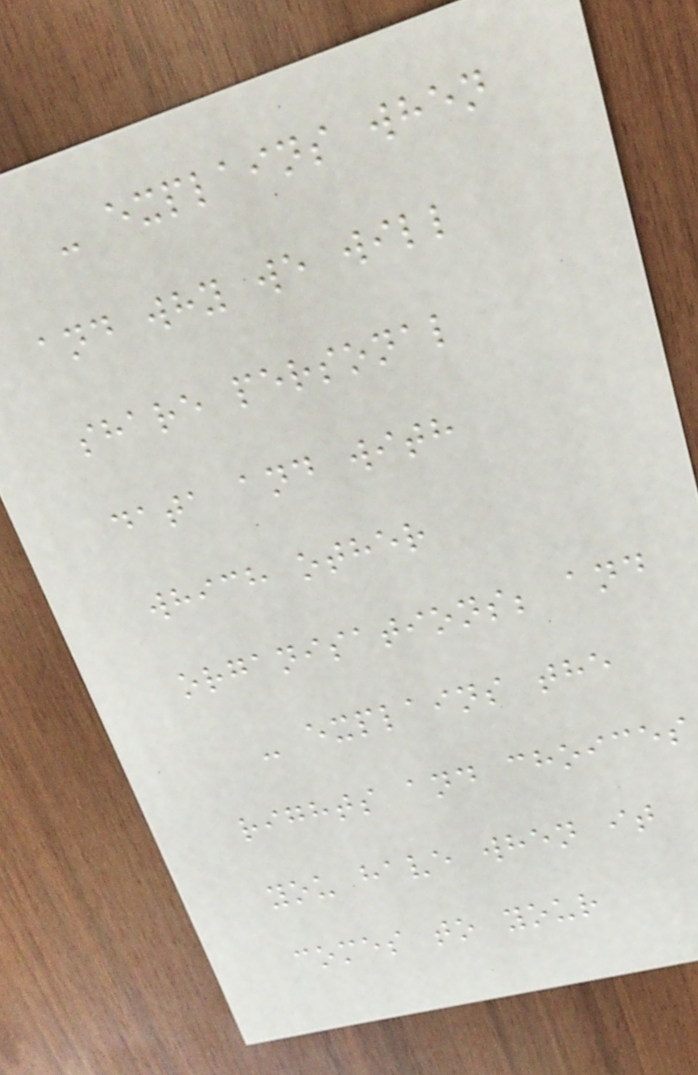- explains when
and why we will
share personal
data and with
which other
organisations; and
- explains the
rights and choices
you have when it
comes to your
